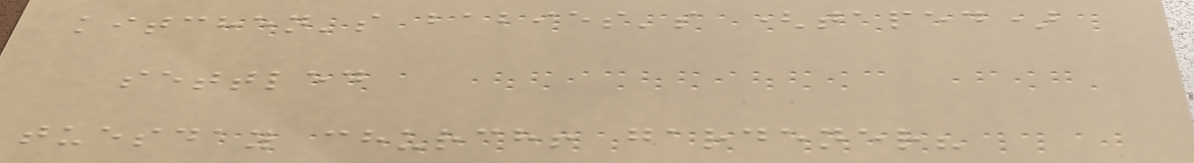kitchen's babies's (taped)
settled
tuesday church! gardener?
